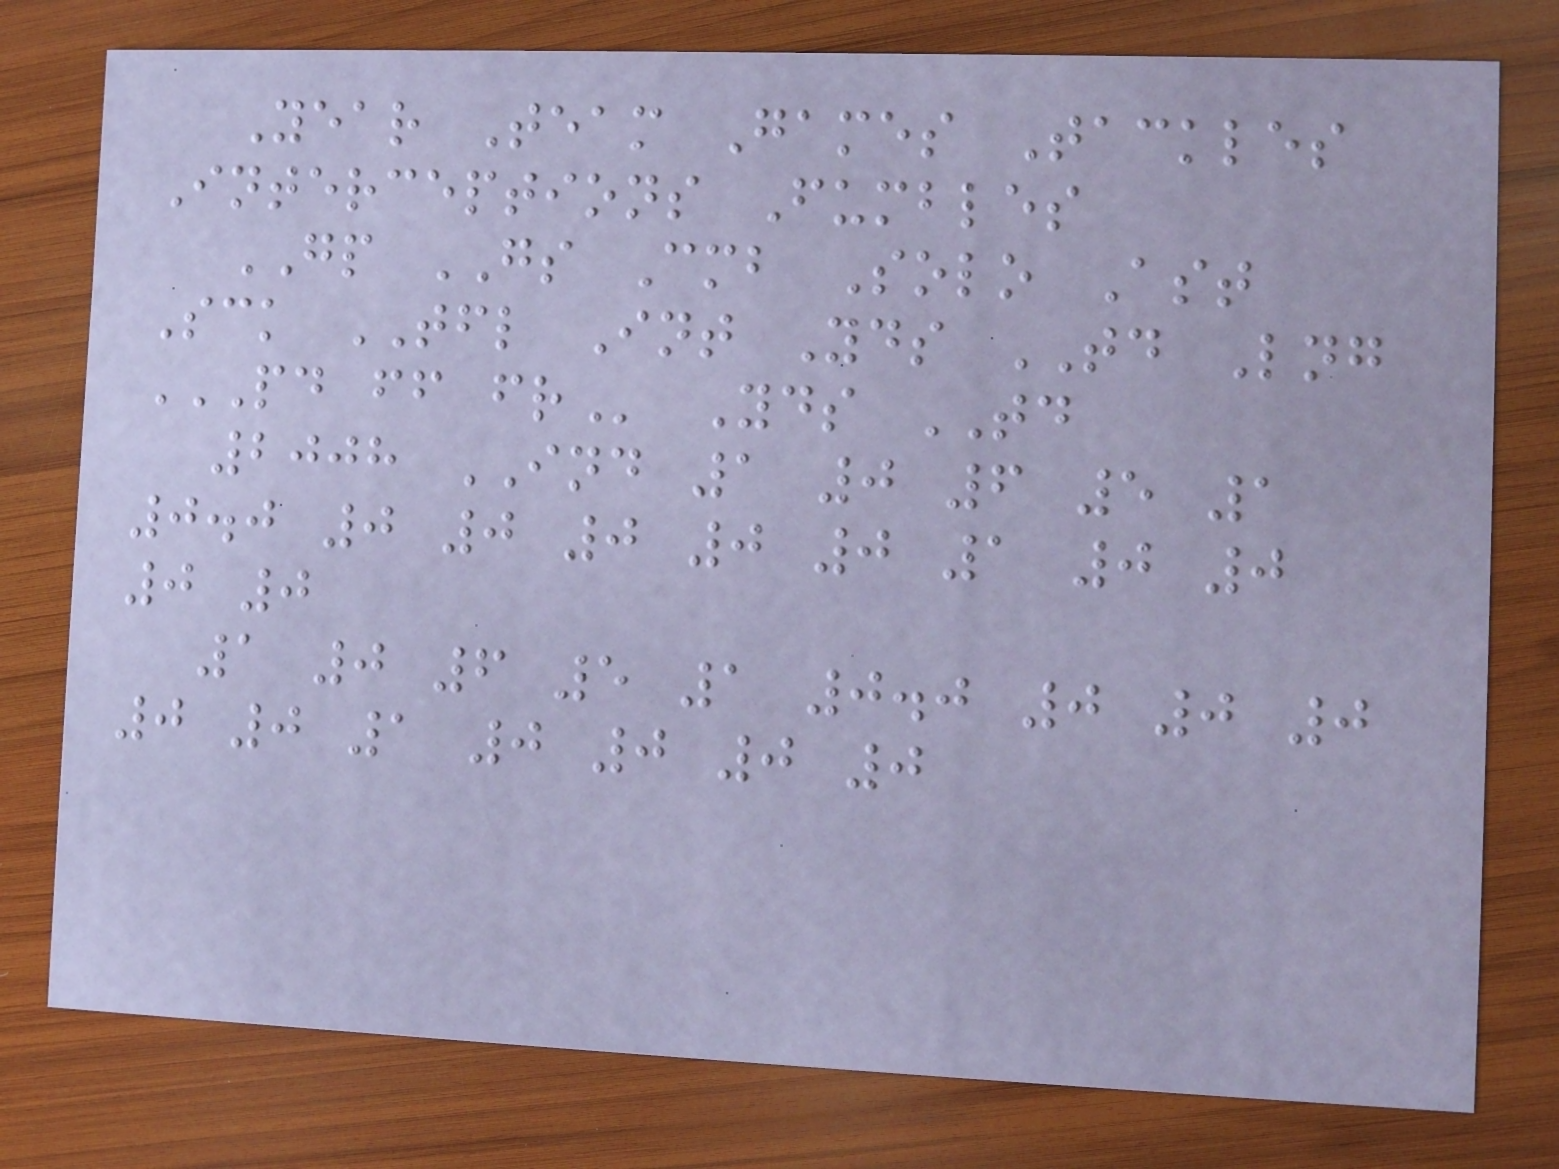Year Team Games Tackles
Interceptions Fumbles
GP GS Cmb Solo Ast
Sck TFL Int Yds TD Lng
PD FF FR Yds TD
2008 IND 1 0 6 5 1
0.0 0 0 0 0 0 1 0 0
0 0
1 0 6 5 1 0.0 0 0 0
0 0 1 0 0 0 0
